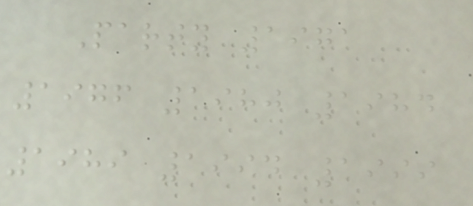Party 1971
1976 1980 1984
1989 1994 1999
